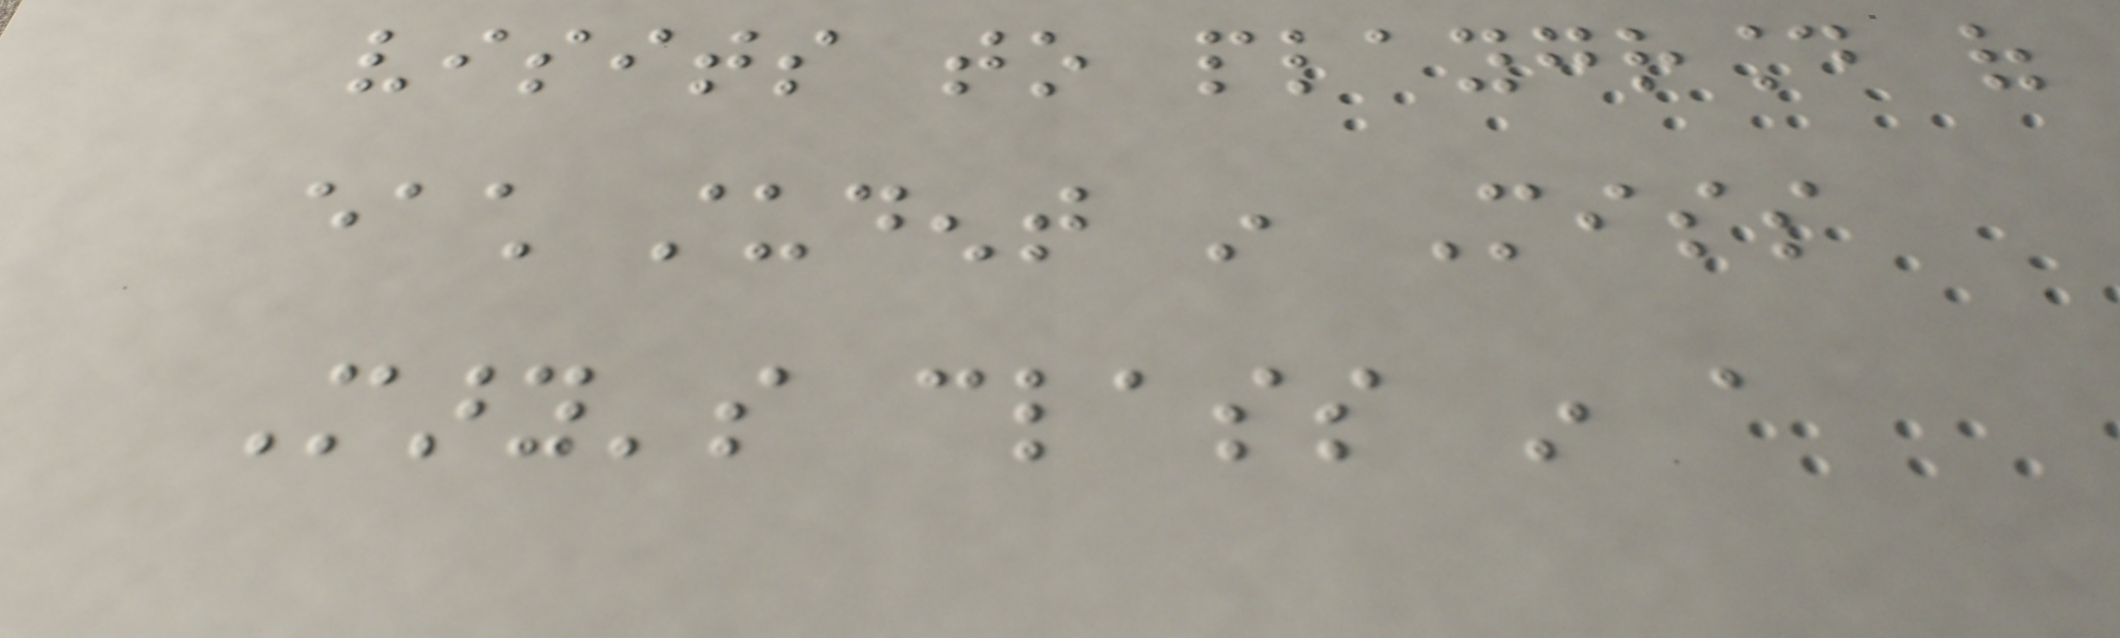visits to playground of
each student in Miss
Mary's class in a
